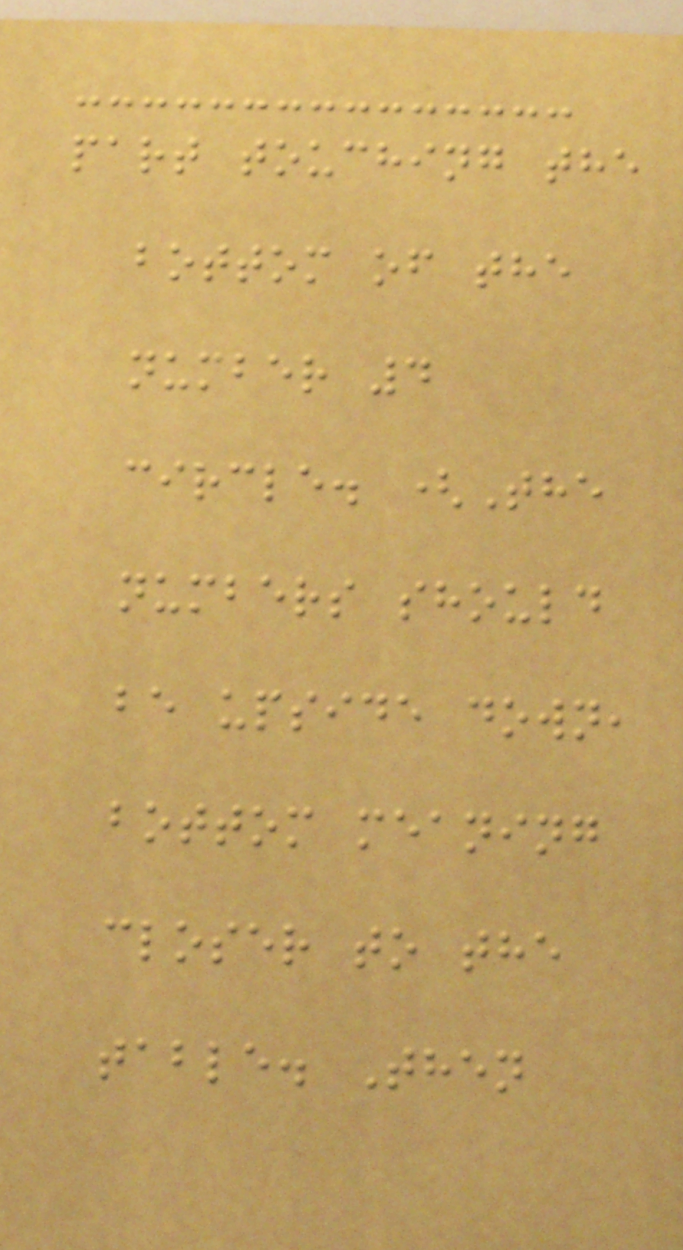part touching the
bottom of the
number 4
circle. (The
numbers should
be upside down,
bottom meaning
closer to the
table. Then
